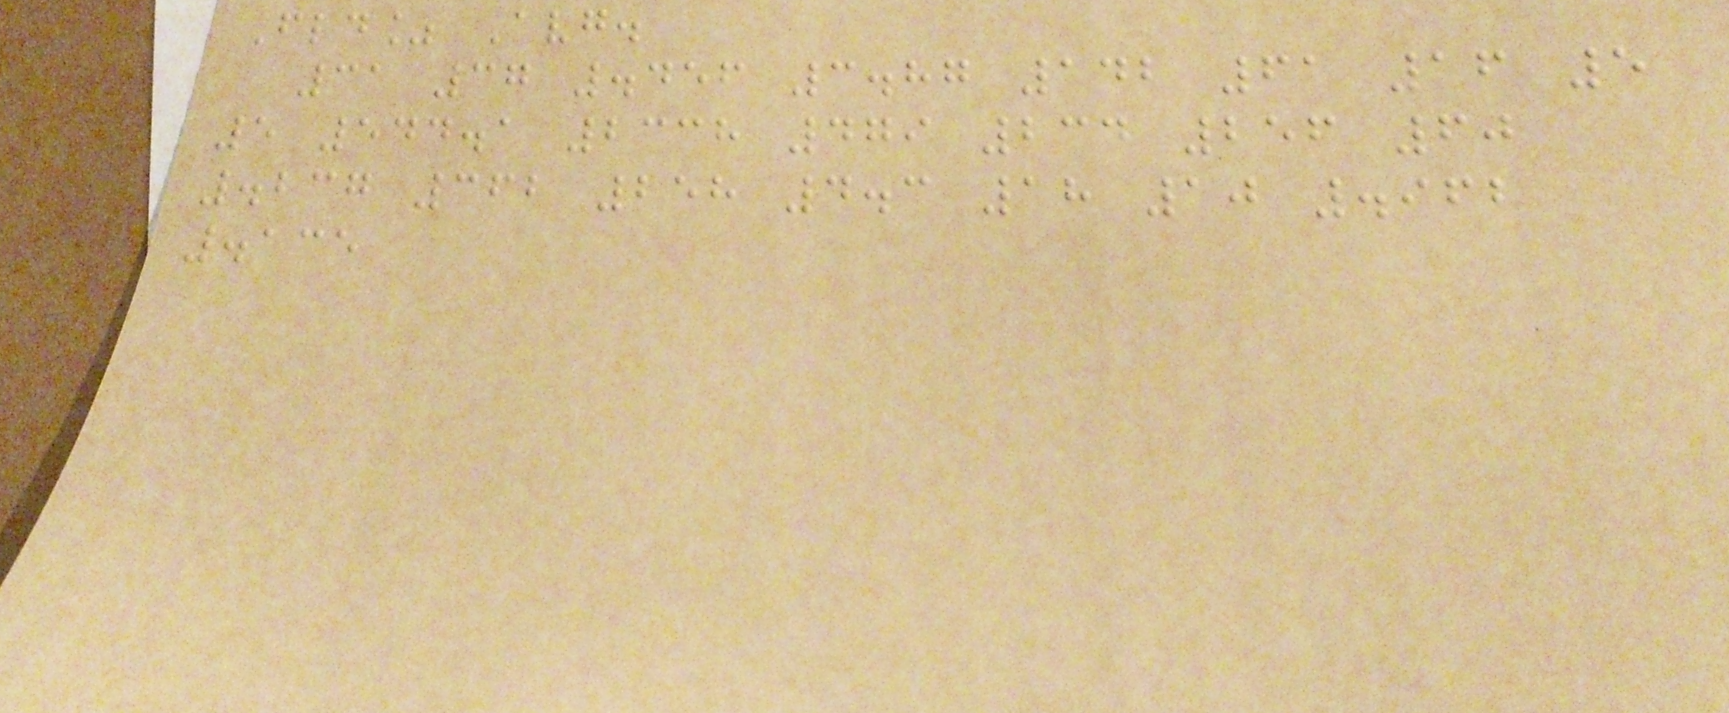Fld% Avg.
31 37 .456 3.87 142 61 16 5
5 544.1 2338 479 234 256 60
.237 362 258 4.3 18 10 .962
.135
